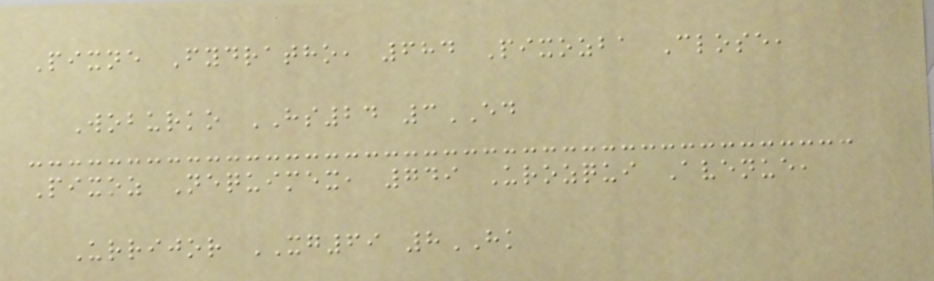Pixne Fydratho, 684 Pixozba Close,
Woburko HS24 3ED
Pixoz Nequimex, 749 Urozqui Avenue,
Urrijor XG69 8HK
